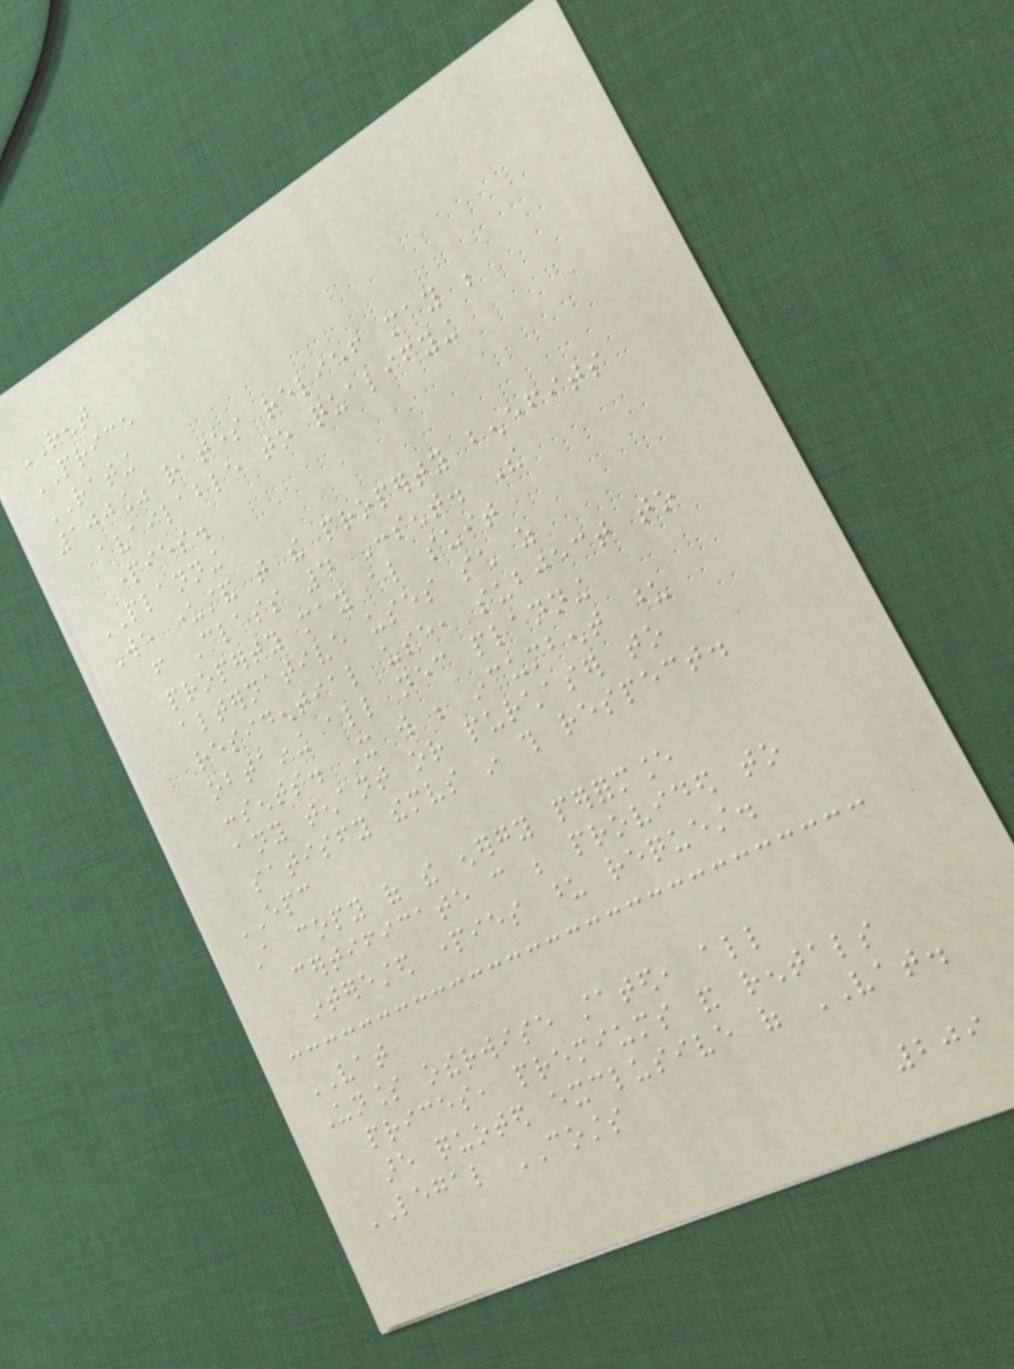RENT
PRICE
RATING
100% rates relief may be
available to qualifying
parties.
PLANNING
We understand that the property benefits
from Class 4 Consent. The
property may also suit
alternative uses such as
residential use, subject to
obtaining all necessary planning
consents. It will be incumbent upon
any tenant or purchaser to
satisfy themselves in this respect.
EPC
A copy of the energy performance
certificate can be provided to
interested parties upon request.
VAT
Unless otherwise stated, all
prices, premiums and rentals
are quoted exclusive of VAT.
LEGAL COSTS
209
